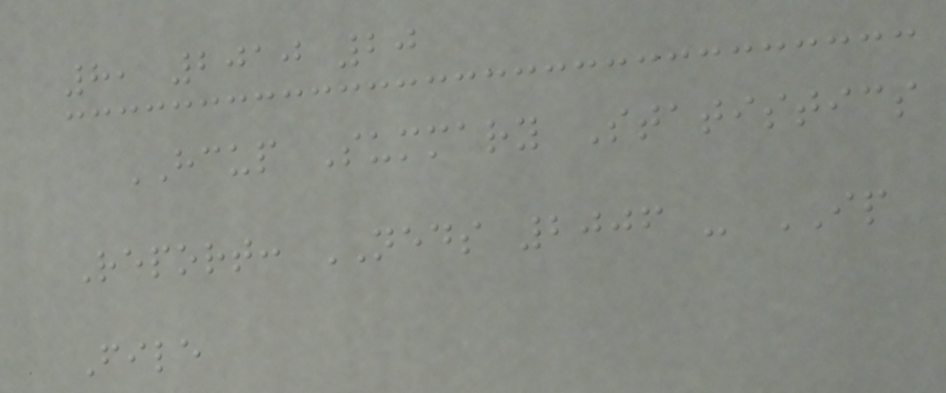8, 2010 20
HCUP Summary Statistics
Report: NEDS 2006 - IP
File
